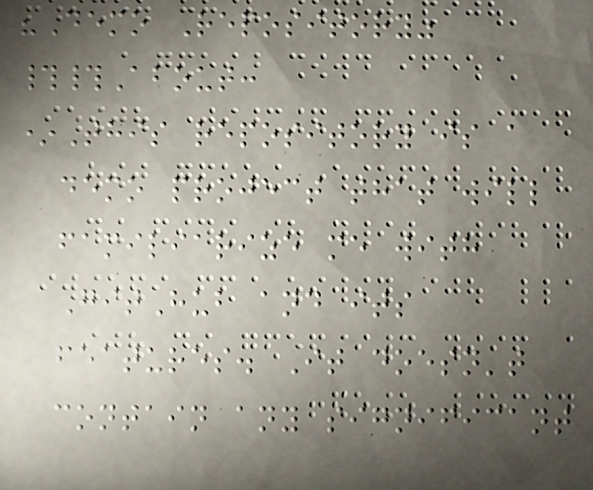"Demo Repository"
##About:
*This repository is a
demo project that will
familiarize me with
GitHub and its
features. It doesn't
contain any significant
